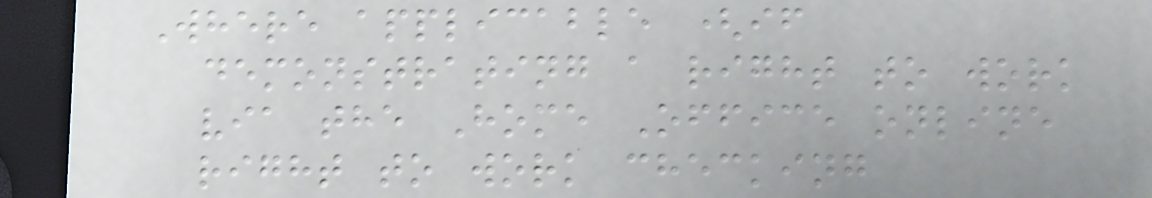Where applicable (if
demonstrating a right to work
via the Home Office online
right to work checking
